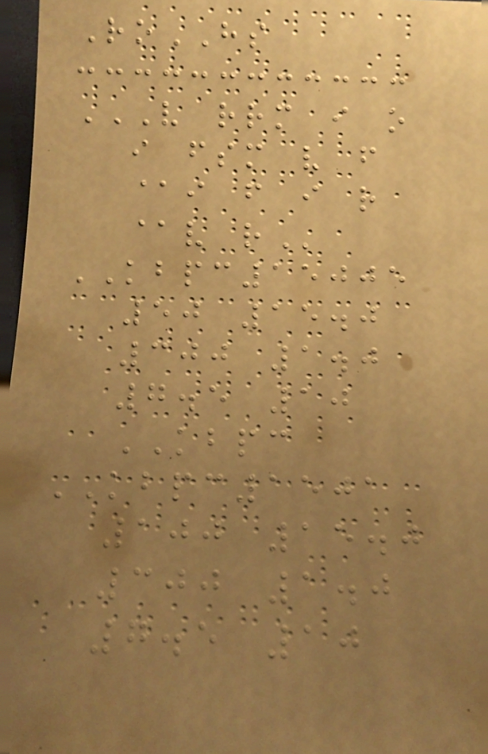RoHS
V RRM I O
I FSM V F
@I F I R
@V R
KBPC15005
50 15.0
300 1.0
7.5 10
KBPC
KBPC1501
100 15.0
300 1.0
7.5 10
